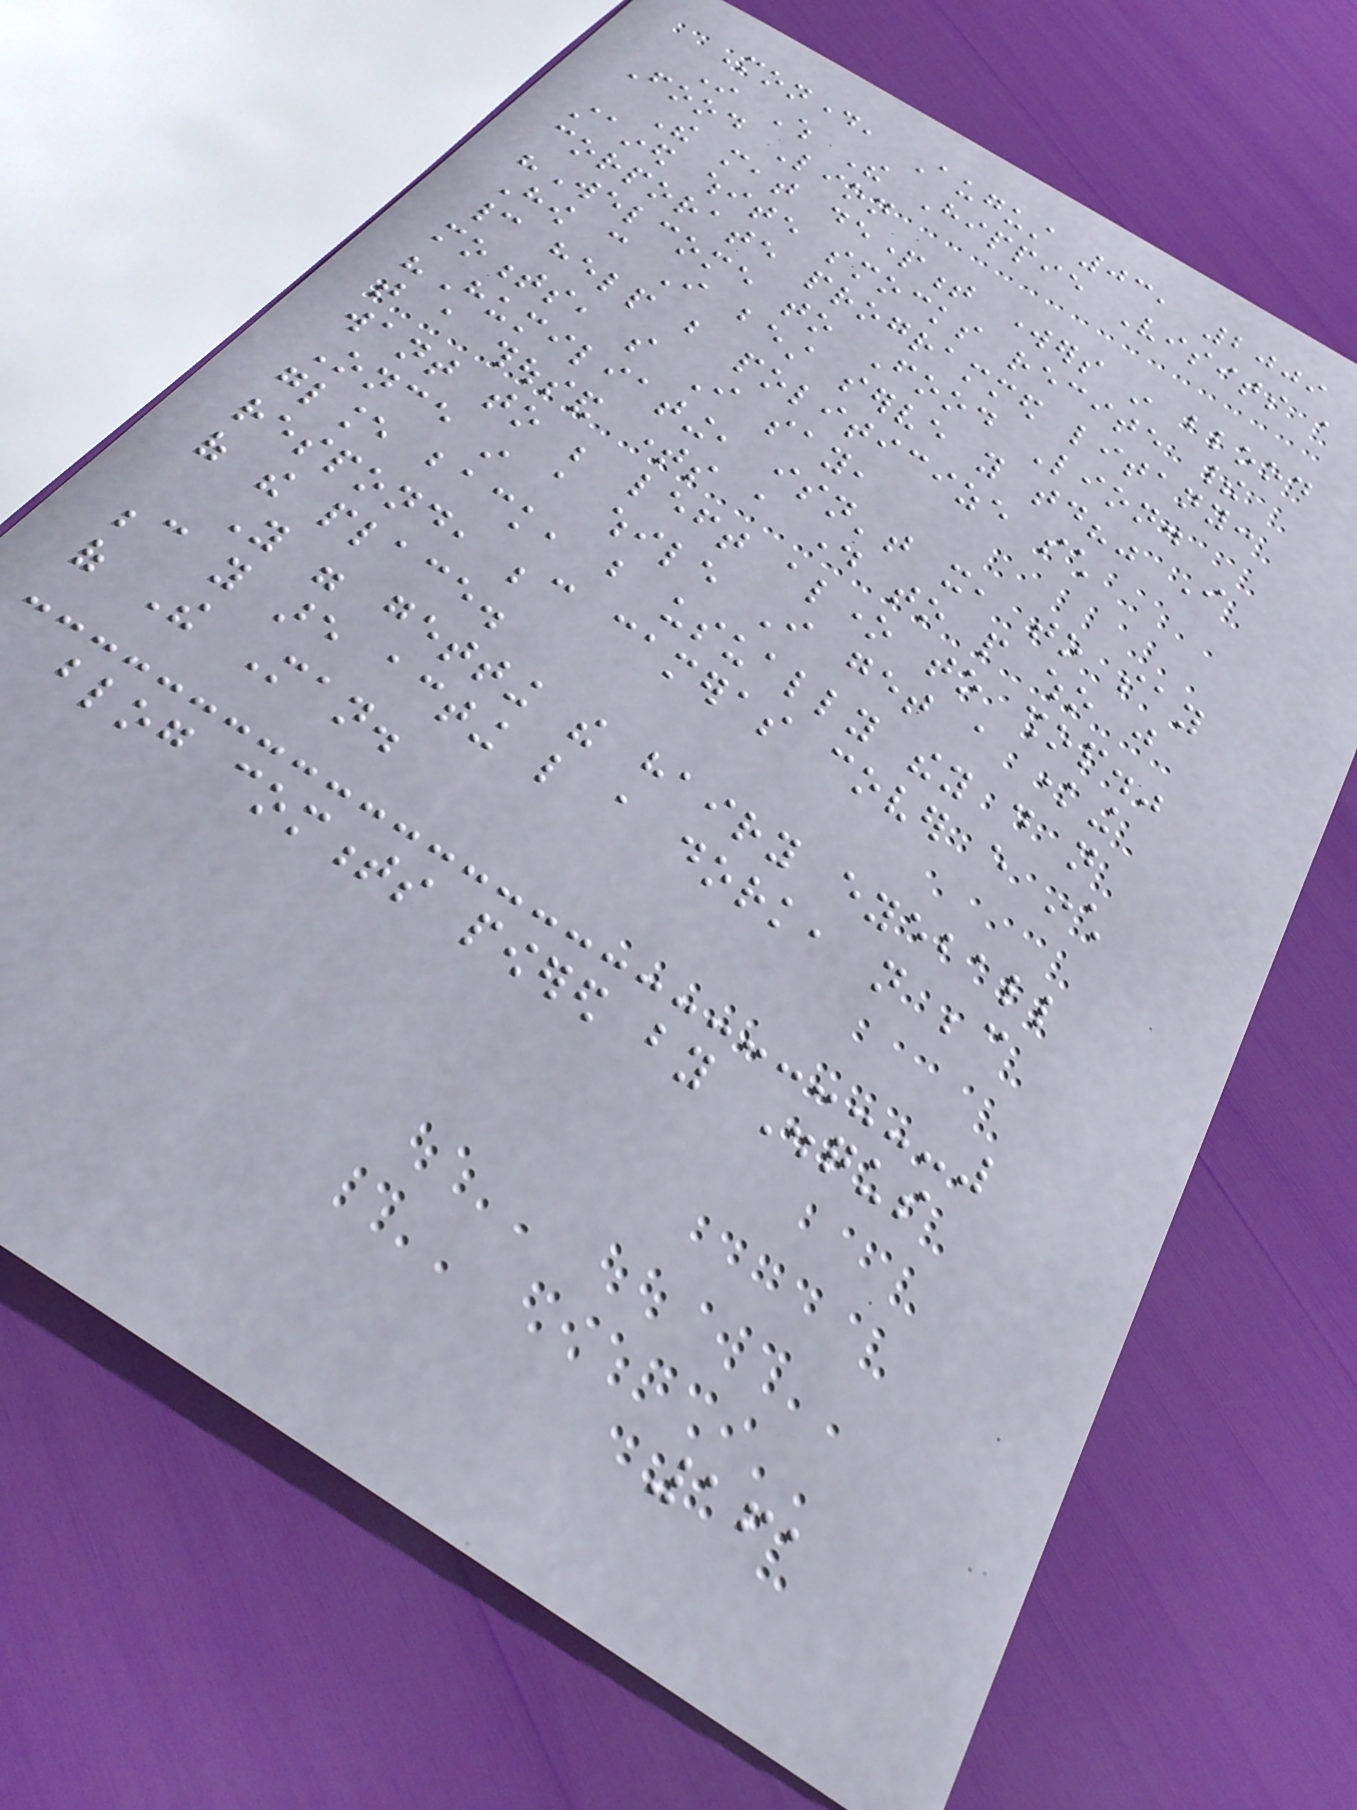Monday, August 03, 2009
In Which The Hippie Visits a
Food Lion
The meat department workers in blood
stained white smocks recite their
corporate programmed litany:
"Welcome to Food Lion.
How can I best serve you today?" I
cannot help but politicize such
moments, so I say,
"Humiliating, isn't it, to say
that a thousand times a day to people who just
want to be left alone to shop."
Once in a while I get a knowing
glance back, but usually they do not
respond, because cameras cover every inch
of the place.
You were getting the hairy eyeball
because you are acting like a dork, not because
of The Man.
blog comments powered by Disqus
161
